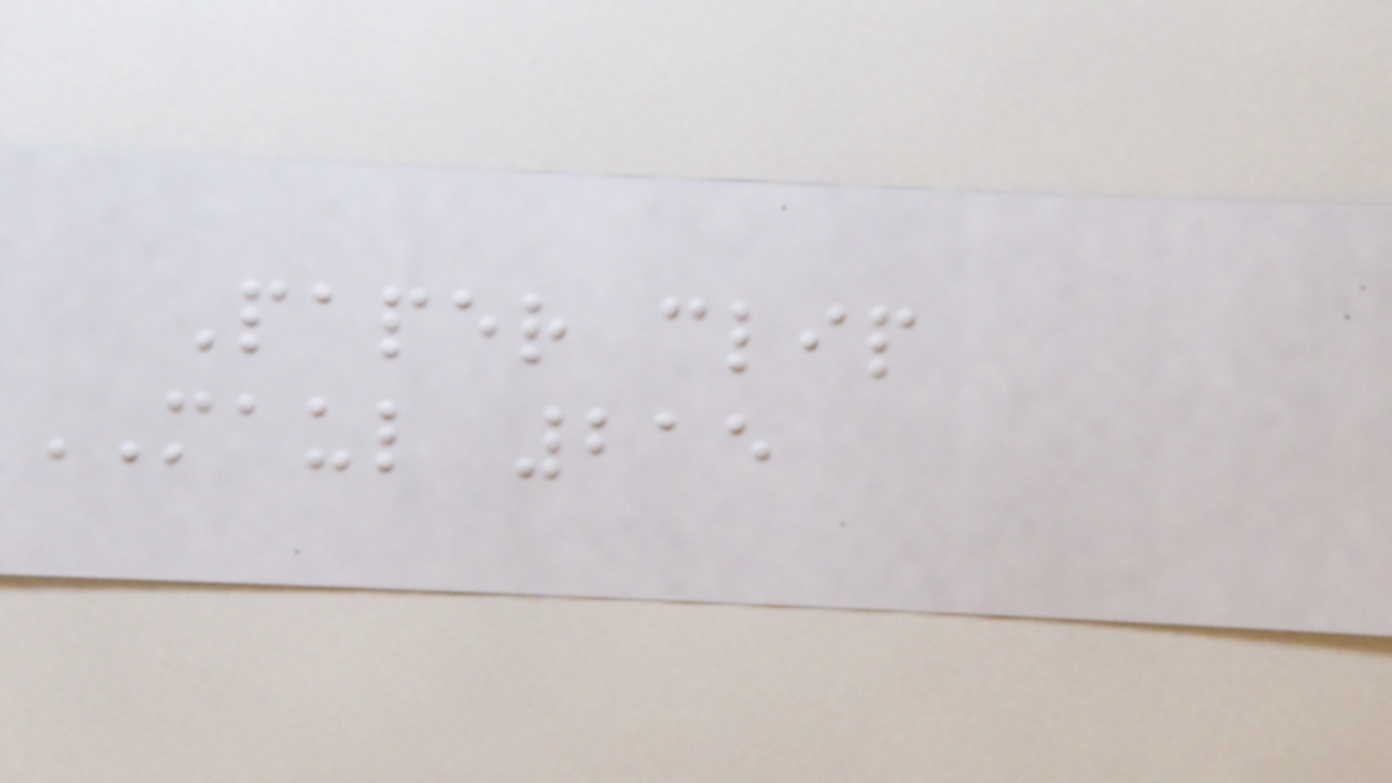Paper clip
MAUL 215
